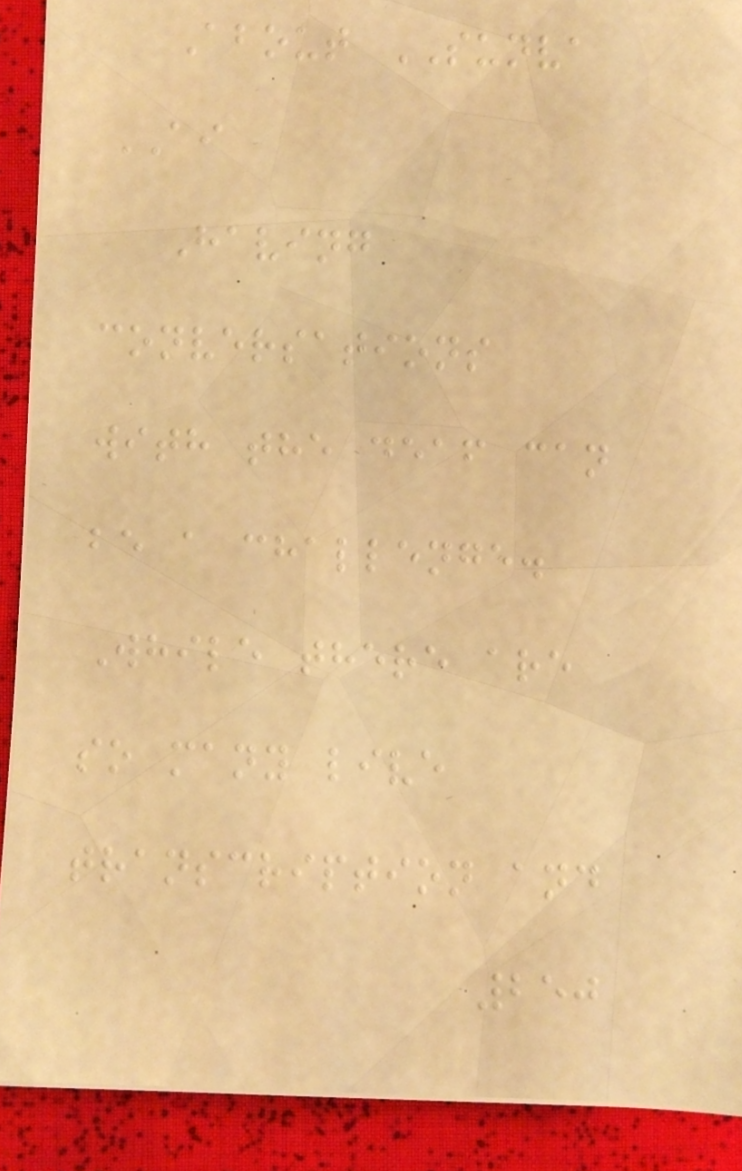About SUNVA
AI
Having
conversations
with the deaf can
be a challenge.
While there are
so many live
transcription and
250
